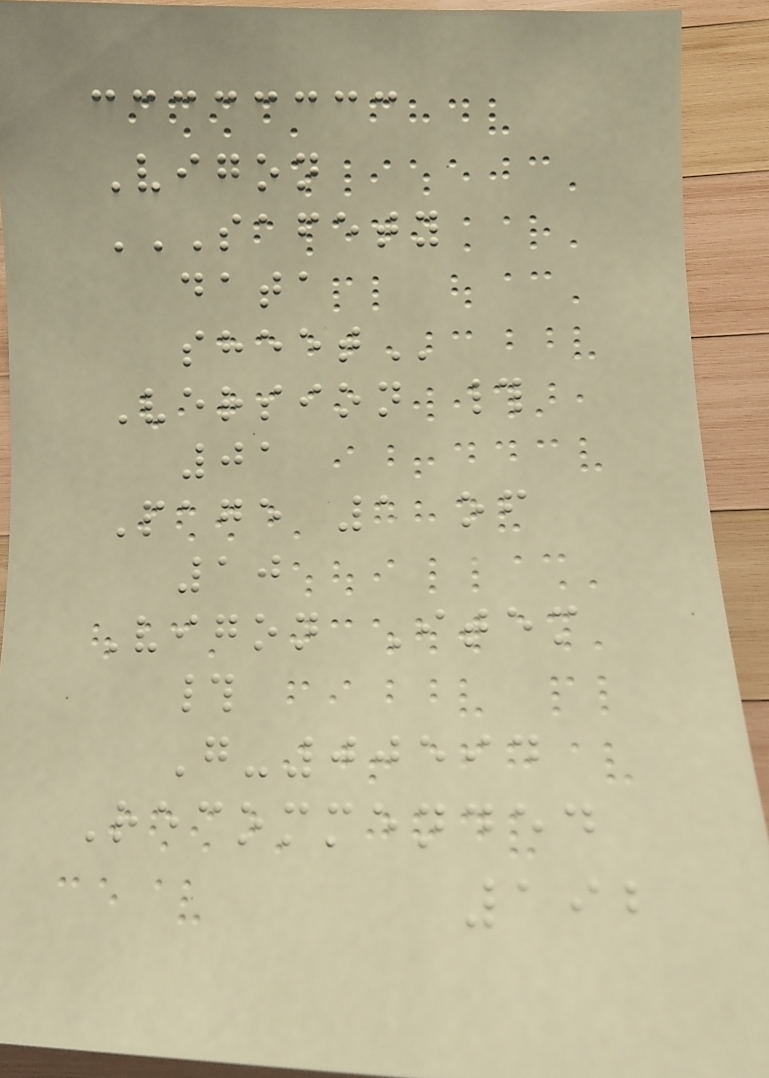Vigon
SAFETY
DATA
SHEET
Version #
01
Page 1 of
10
Vigon Item
#
G-00594
Recommended
192
